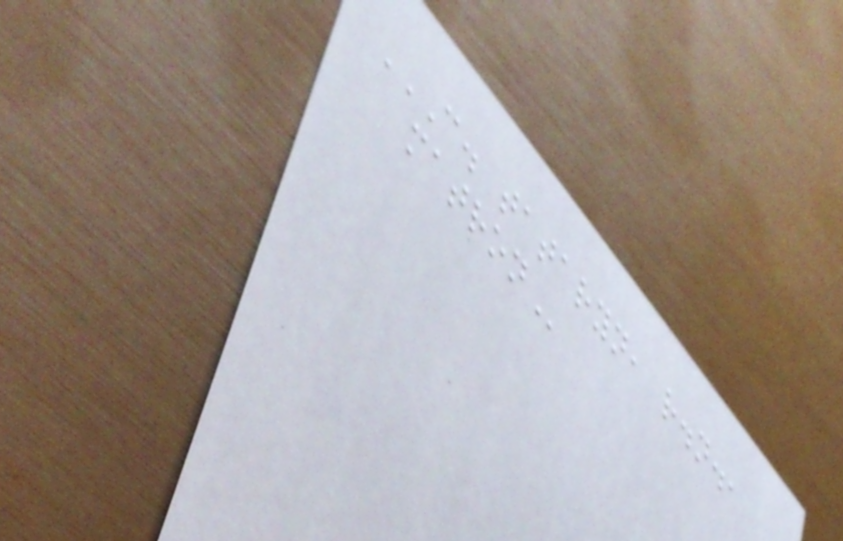C. TATARYN, R.N.,
MATRON
